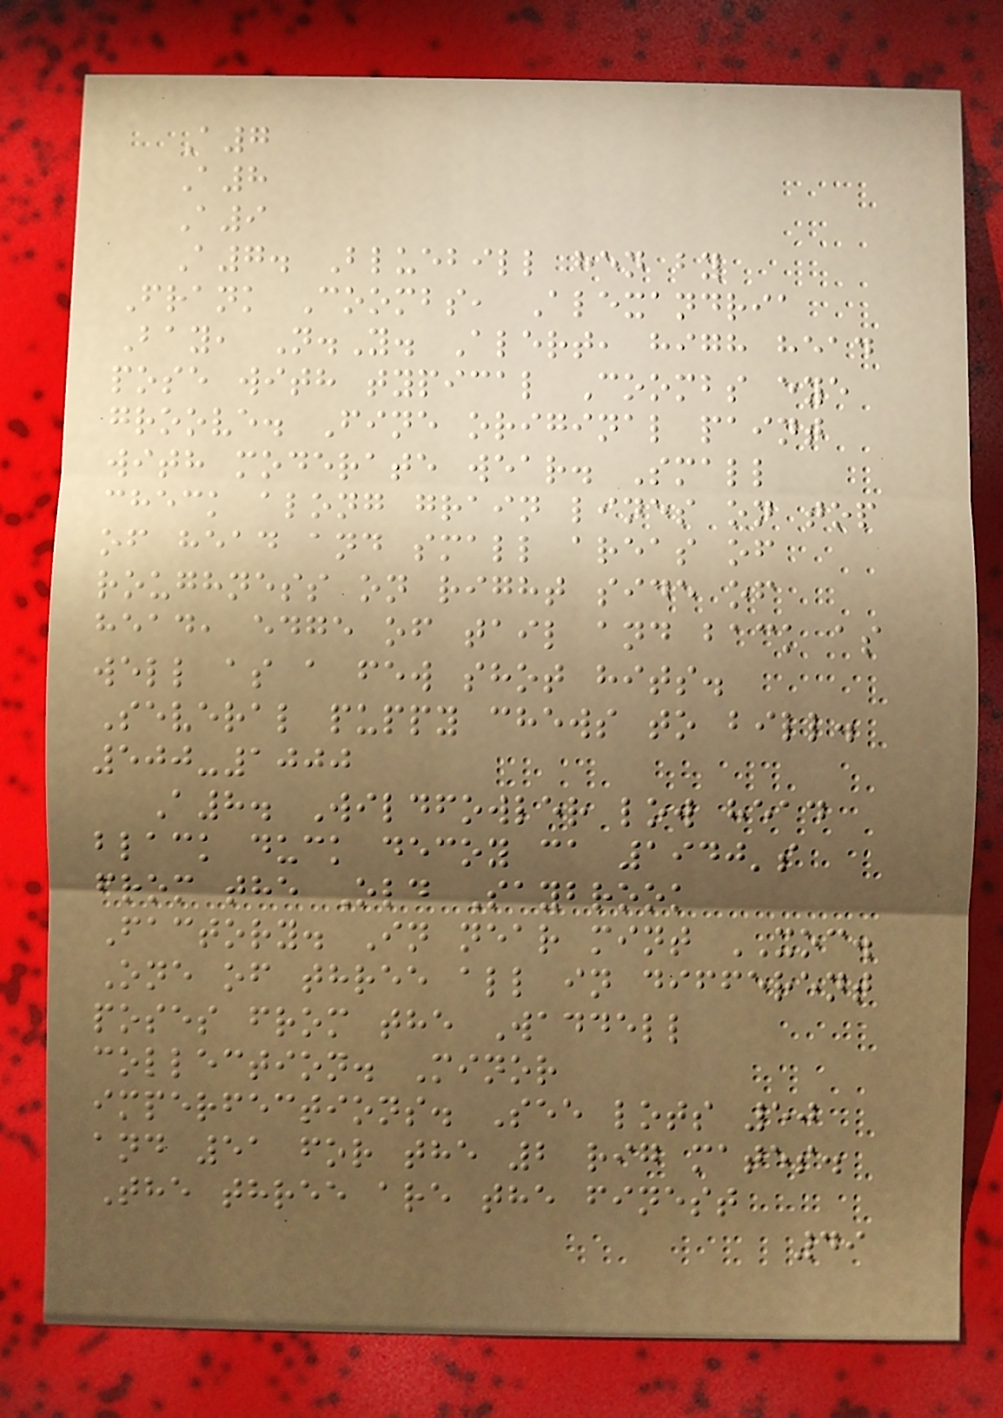A7
A8
A9
A7. Bluebill hen by
Frank Coombs, Alexandria
Bay, N.Y. Alert, high head
pose with typical Coombs eye
groove. Fine original paint
with moderate wear. Small
check along grain lines on top
of head and small areas of
roughness on right side of
head, edge of tail and back as
well as a few shot hits.
Several puppy chews to bill.
500-1000
A8. Wildfowler low head
black duck decoy ca 1940's
from the Old Saybrook
Factory. In near mint XOC.
One of three all in different
poses from the Waddell
collection. Minor
imperfections. See lots 50
and 51 for the 2 rig mates.
The three are the finest
49
